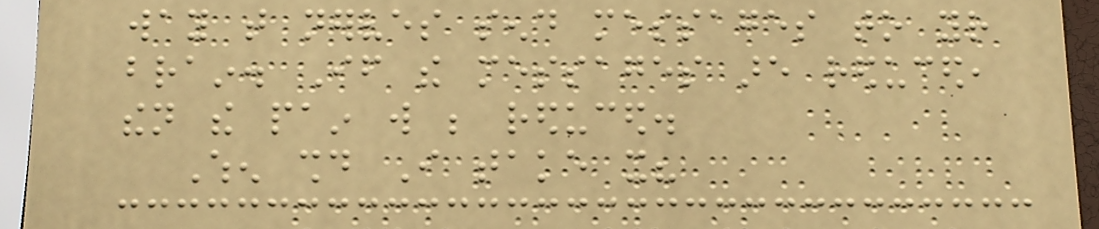way that nerves send messages to your
brain. If the messages are reduced,
then the pain will be reduced.
When should I take it?
